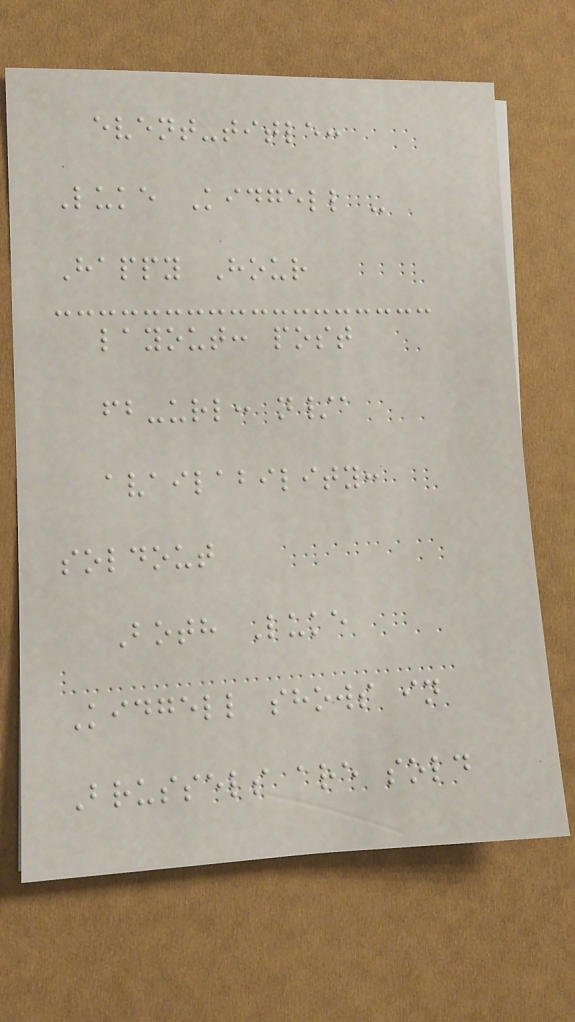event-title:
Luke Kidgell -
Happy Hour
layout: post
fb-url: n/a
availability:
soldout
Both Luke
Kidgell shows in
Brussels are sold
